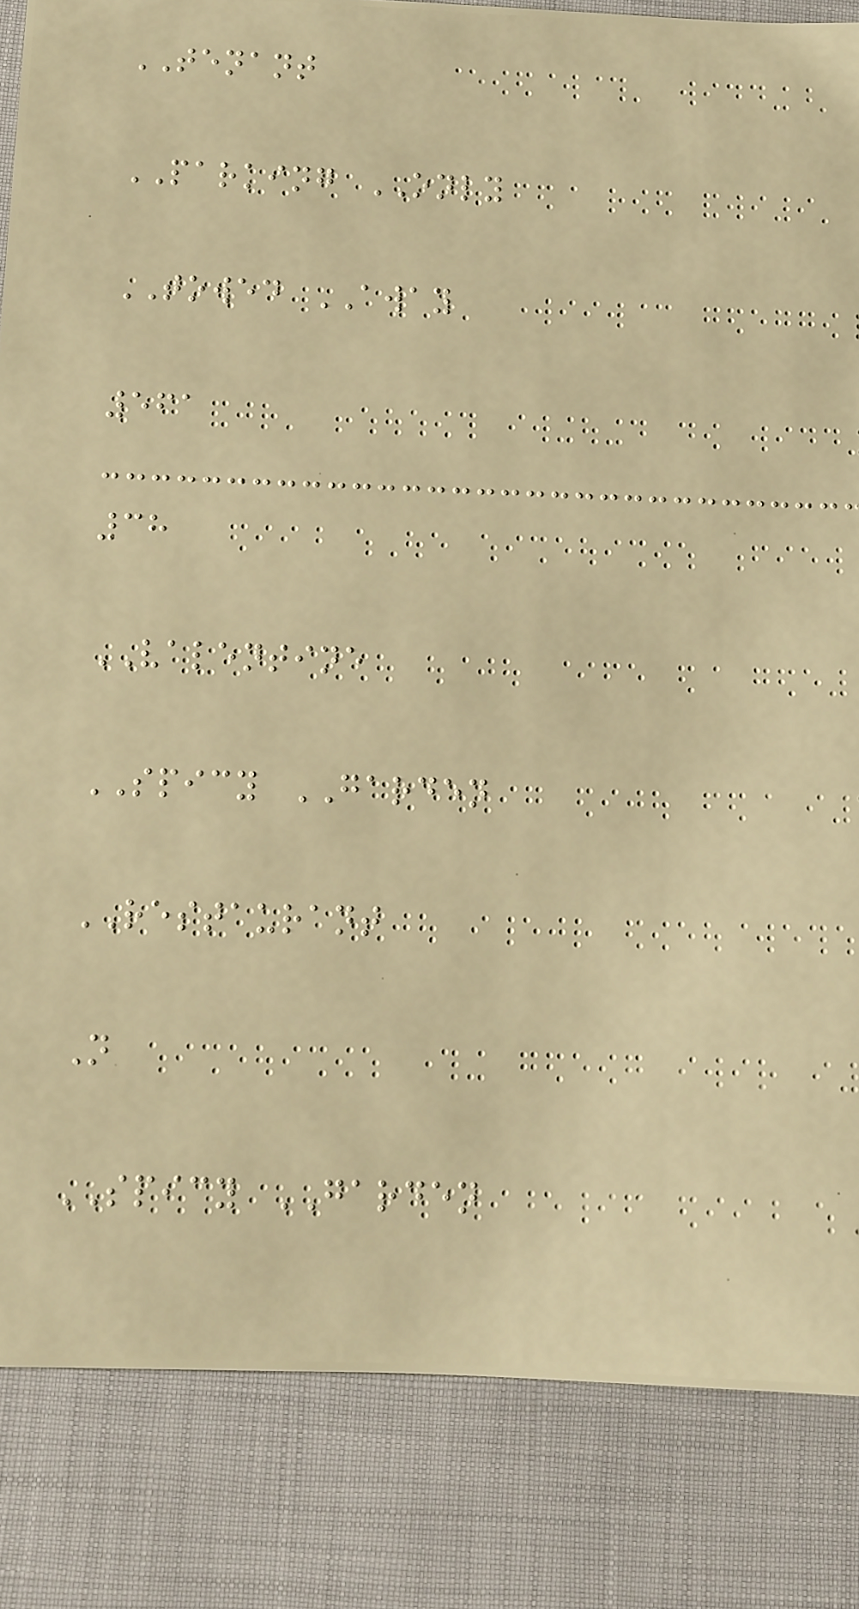TENANT
PARKING ONLY
TOWED AWAY
561
38
VALENTINE
SPICY GARDEN
RESTAURANT
N
SPICY GARDEN
